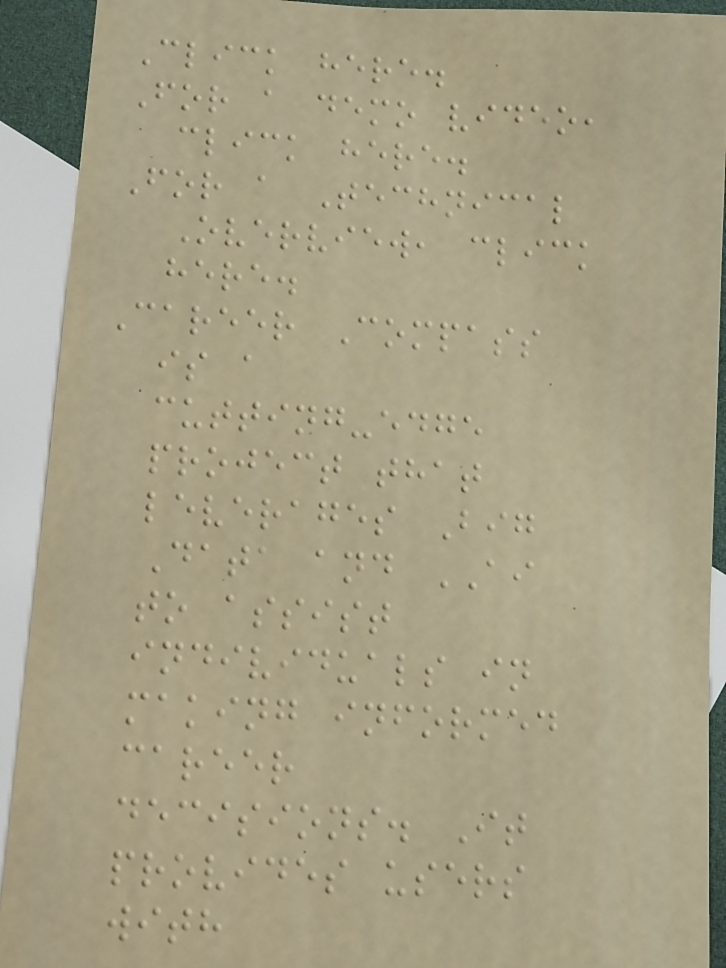Click here.
For a demo video,
click here.
For a Technical
Overview, click
here.
Career Compass
is a
cutting-edge
project that
leverages Big
Data and AI
to assist
individuals in
making informed
career
decisions. It
provides users
with
